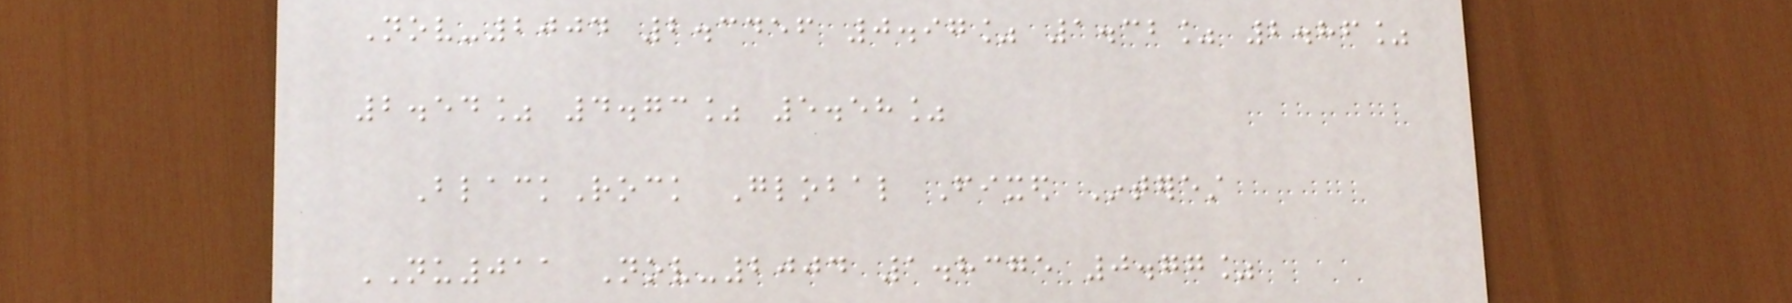Nov-2004 2.3456 0.97% 1.32% 2.86%
2.54% 4.73% 5.58%
BlackRock Global Fixed Interest
NU011 Nov-2004 1.8375 0.77%
